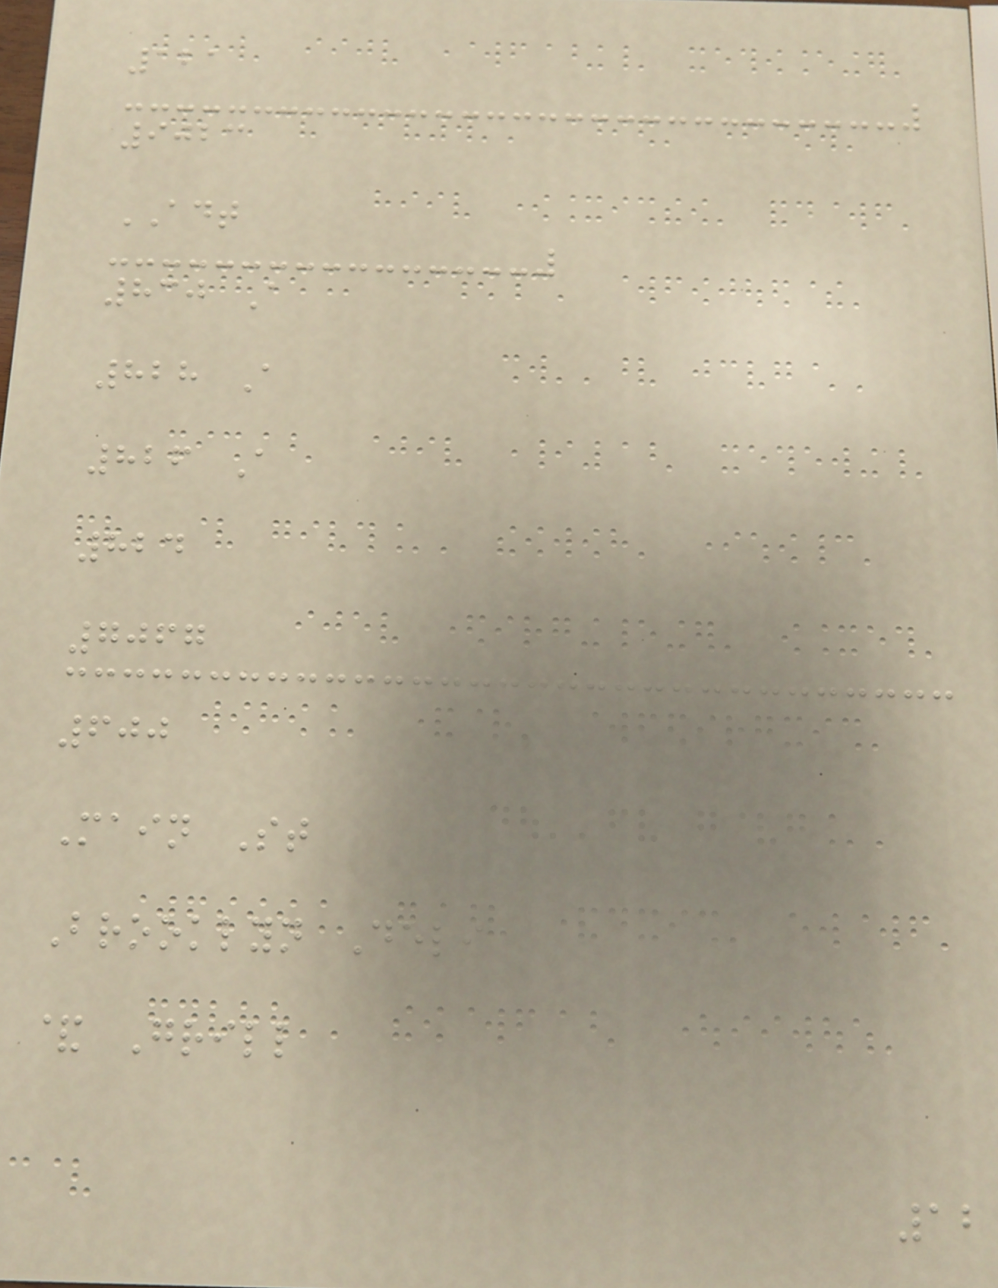121
9023
ADT
830 A
828 A
826 A
824
7067
600
Main St
Brooklyn Deli
& Grill
12
